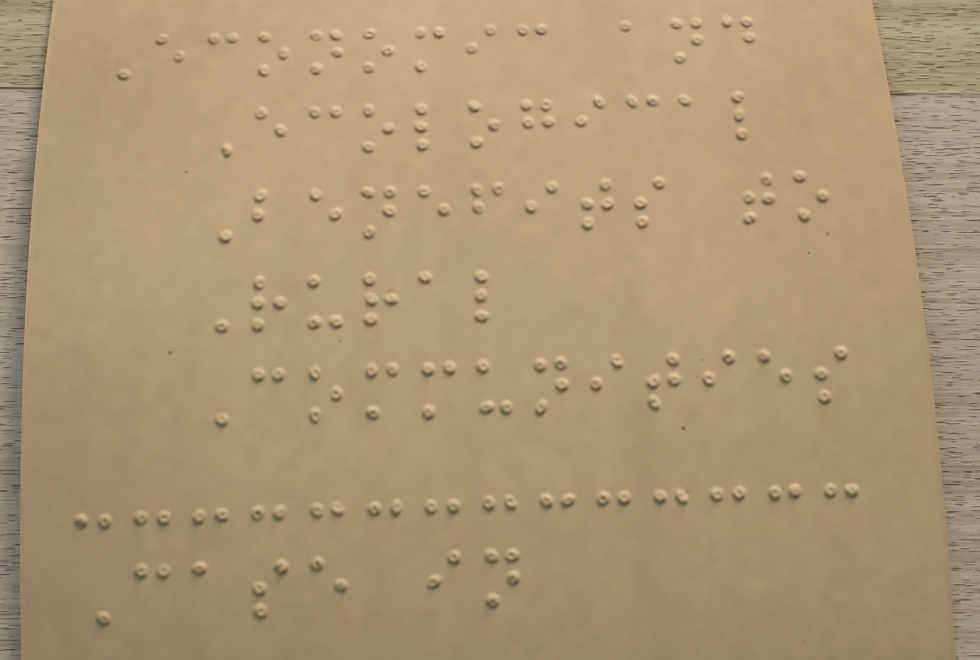Economic and
Ecological
Benefits to
Rural
Communities
Case in
